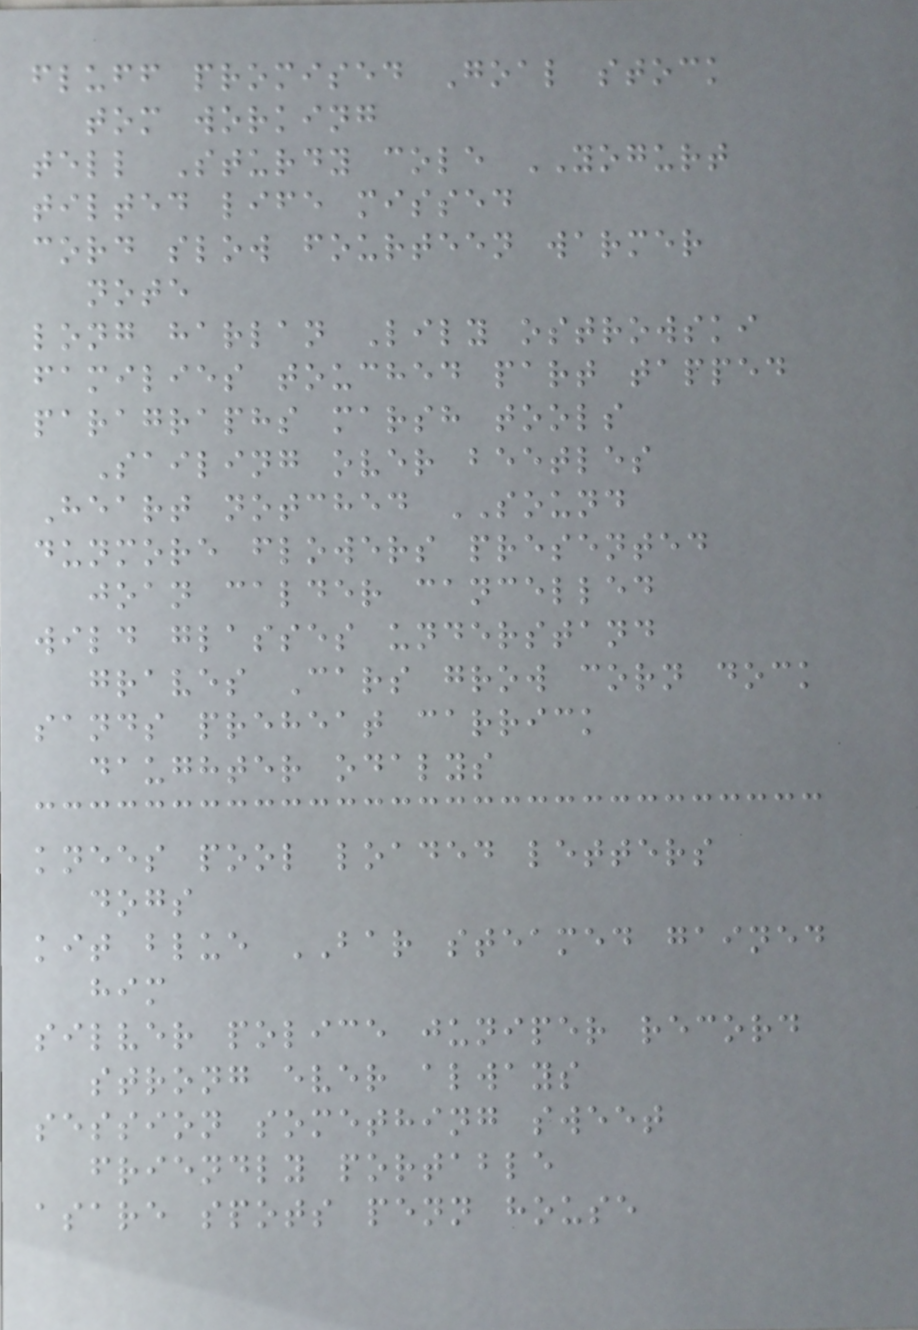fluff promised Goal stock
tom working
tell Sturdy cole YOGURT
tilted life missed
cord slow fourteen warmer
note
long harlan Lily ostrowski
families touched part tapped
paragraphs marsh tools
Sailing over beetles
Heart notched SOUND
dunmore flowers presented
joan calder cancelled
wild glasses understand
graves Cars grow corn dock
sands preheat carrick
daughter odalys
knees pool loaded letters
dogs
kit blue BAR steamed gained
him
silver police juniper record
strong ever always
session something sweet
friendly portable
asare spots penn house
